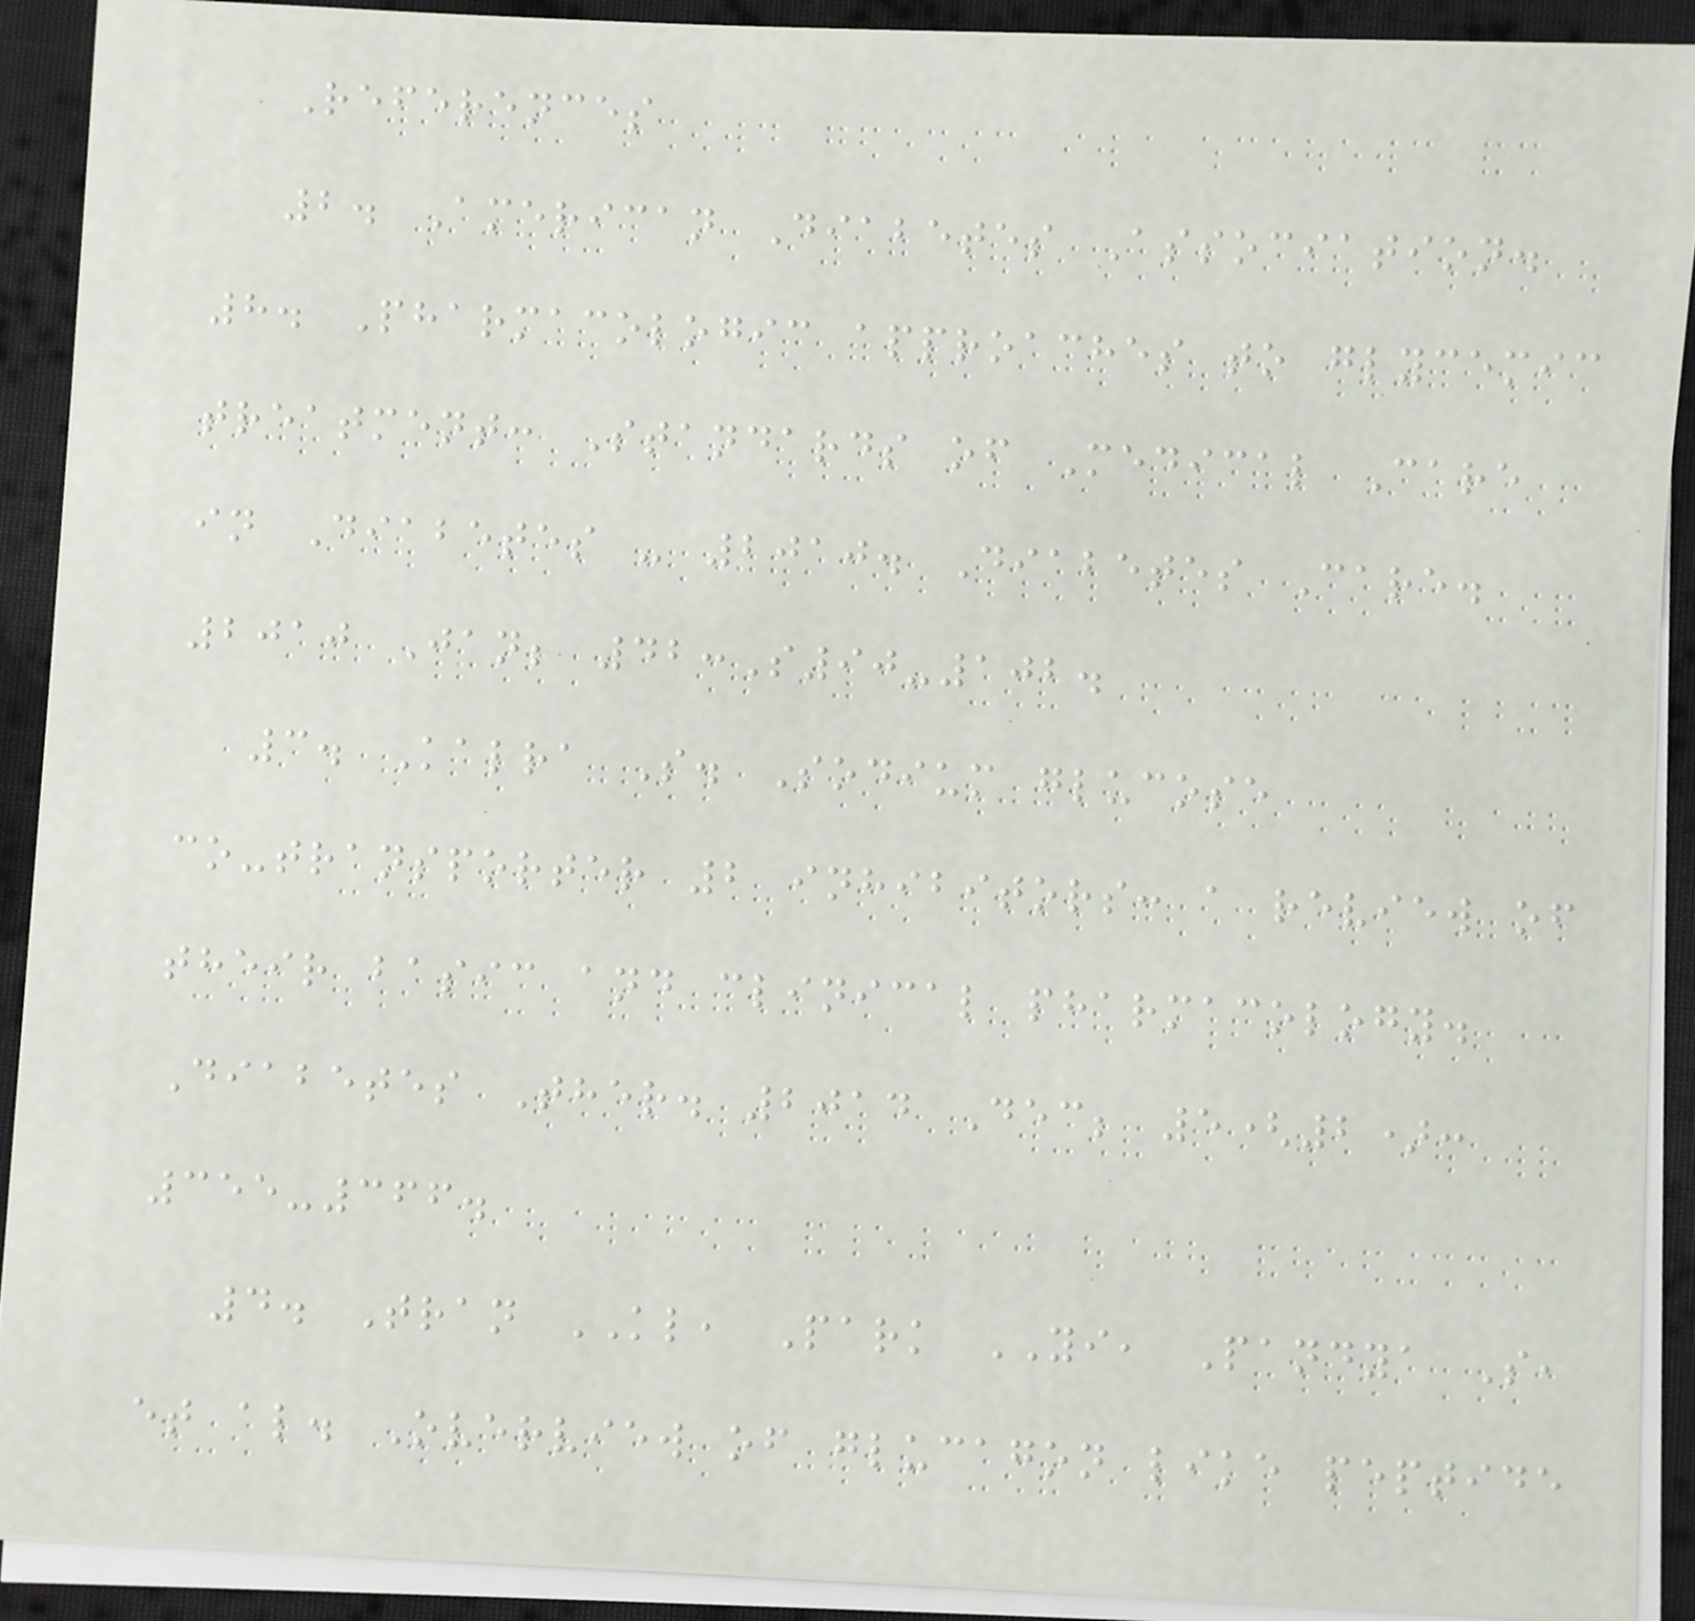References
2. American Diabetes Association.
8. Pharmacologic approaches to glycemic
treatment: Standards of Medical Care
in Diabetes - 2010. Diabetes Care.
2010 Jan; 42:S90-102.
3. Kalra S. Sodium glucose
co-transporter 2 inhibitors: a review of
their basic and clinical pharmacology.
Diabetes Ther. 2014 Dec; 5(2):
355-366.
4. Tran KL, Park YI, Pandya S,
et al. Overview of glucagon like peptide
